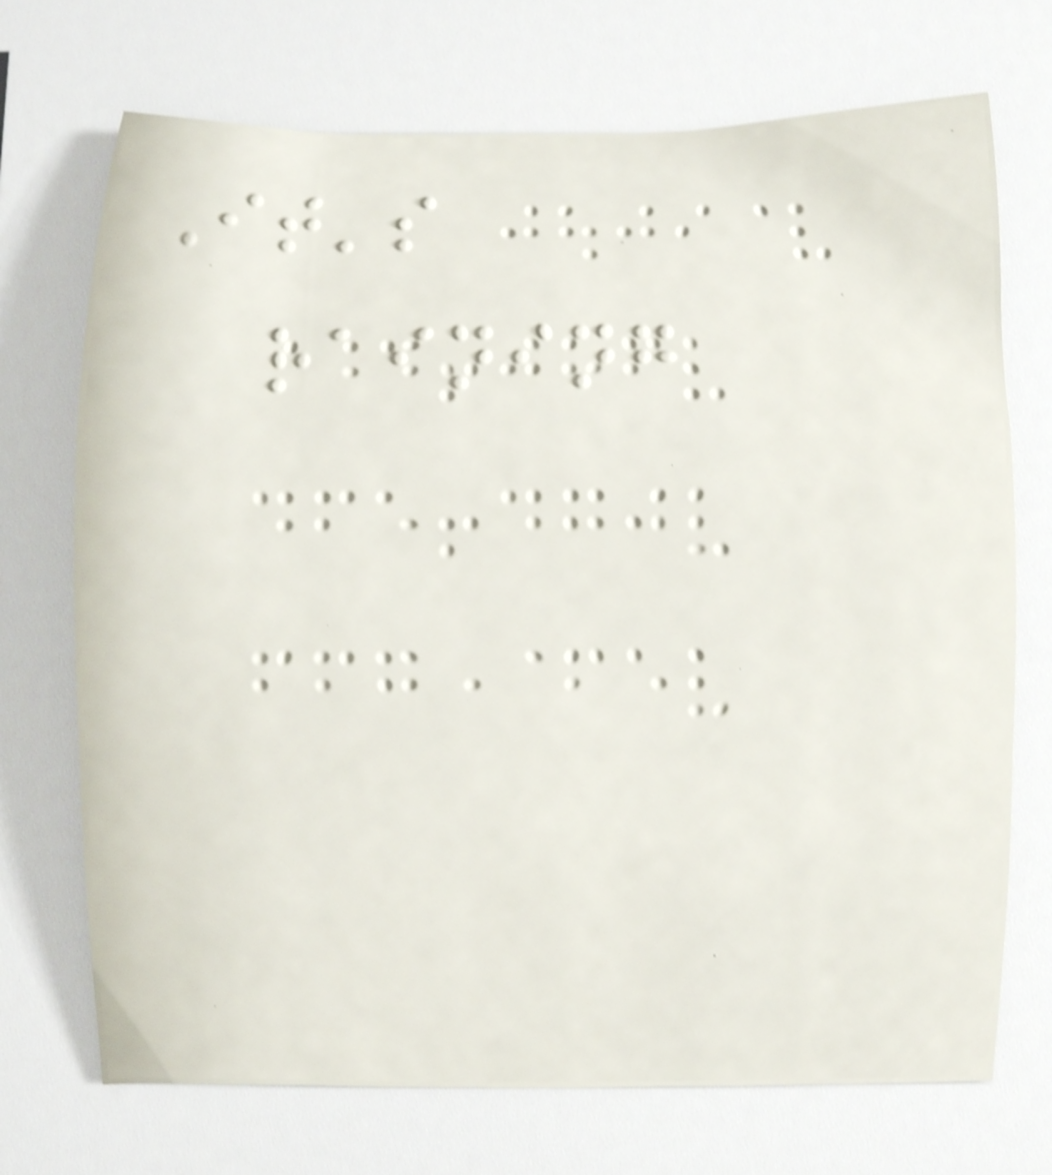It's
raining
